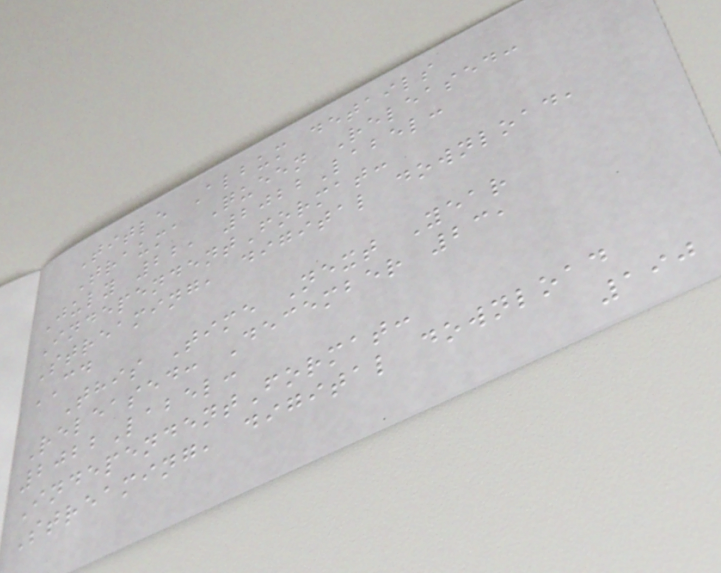Title Album details
Trauma Queen Released:
July 22, 2022Label:
IndependentFormat:
Streaming, digital download,
CD
This Time Next Year
Released: December 23,
2022Label:
IndependentFormat:
Streaming, digital download
190
